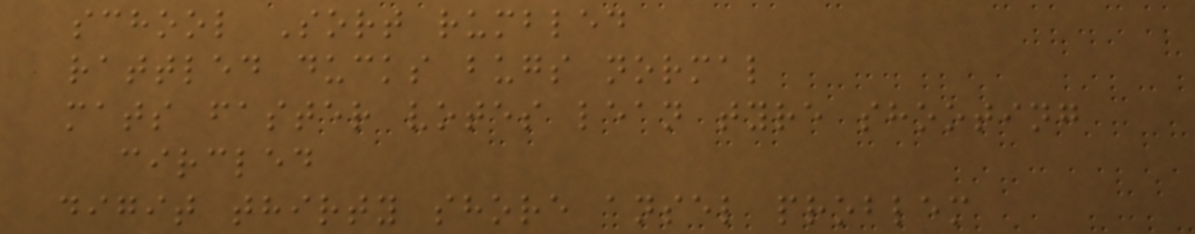school Sort rumbled
rattled ducks bugs normal
mats faster votes lean tyre shooting
circled
digit thirty shore ansel problem
